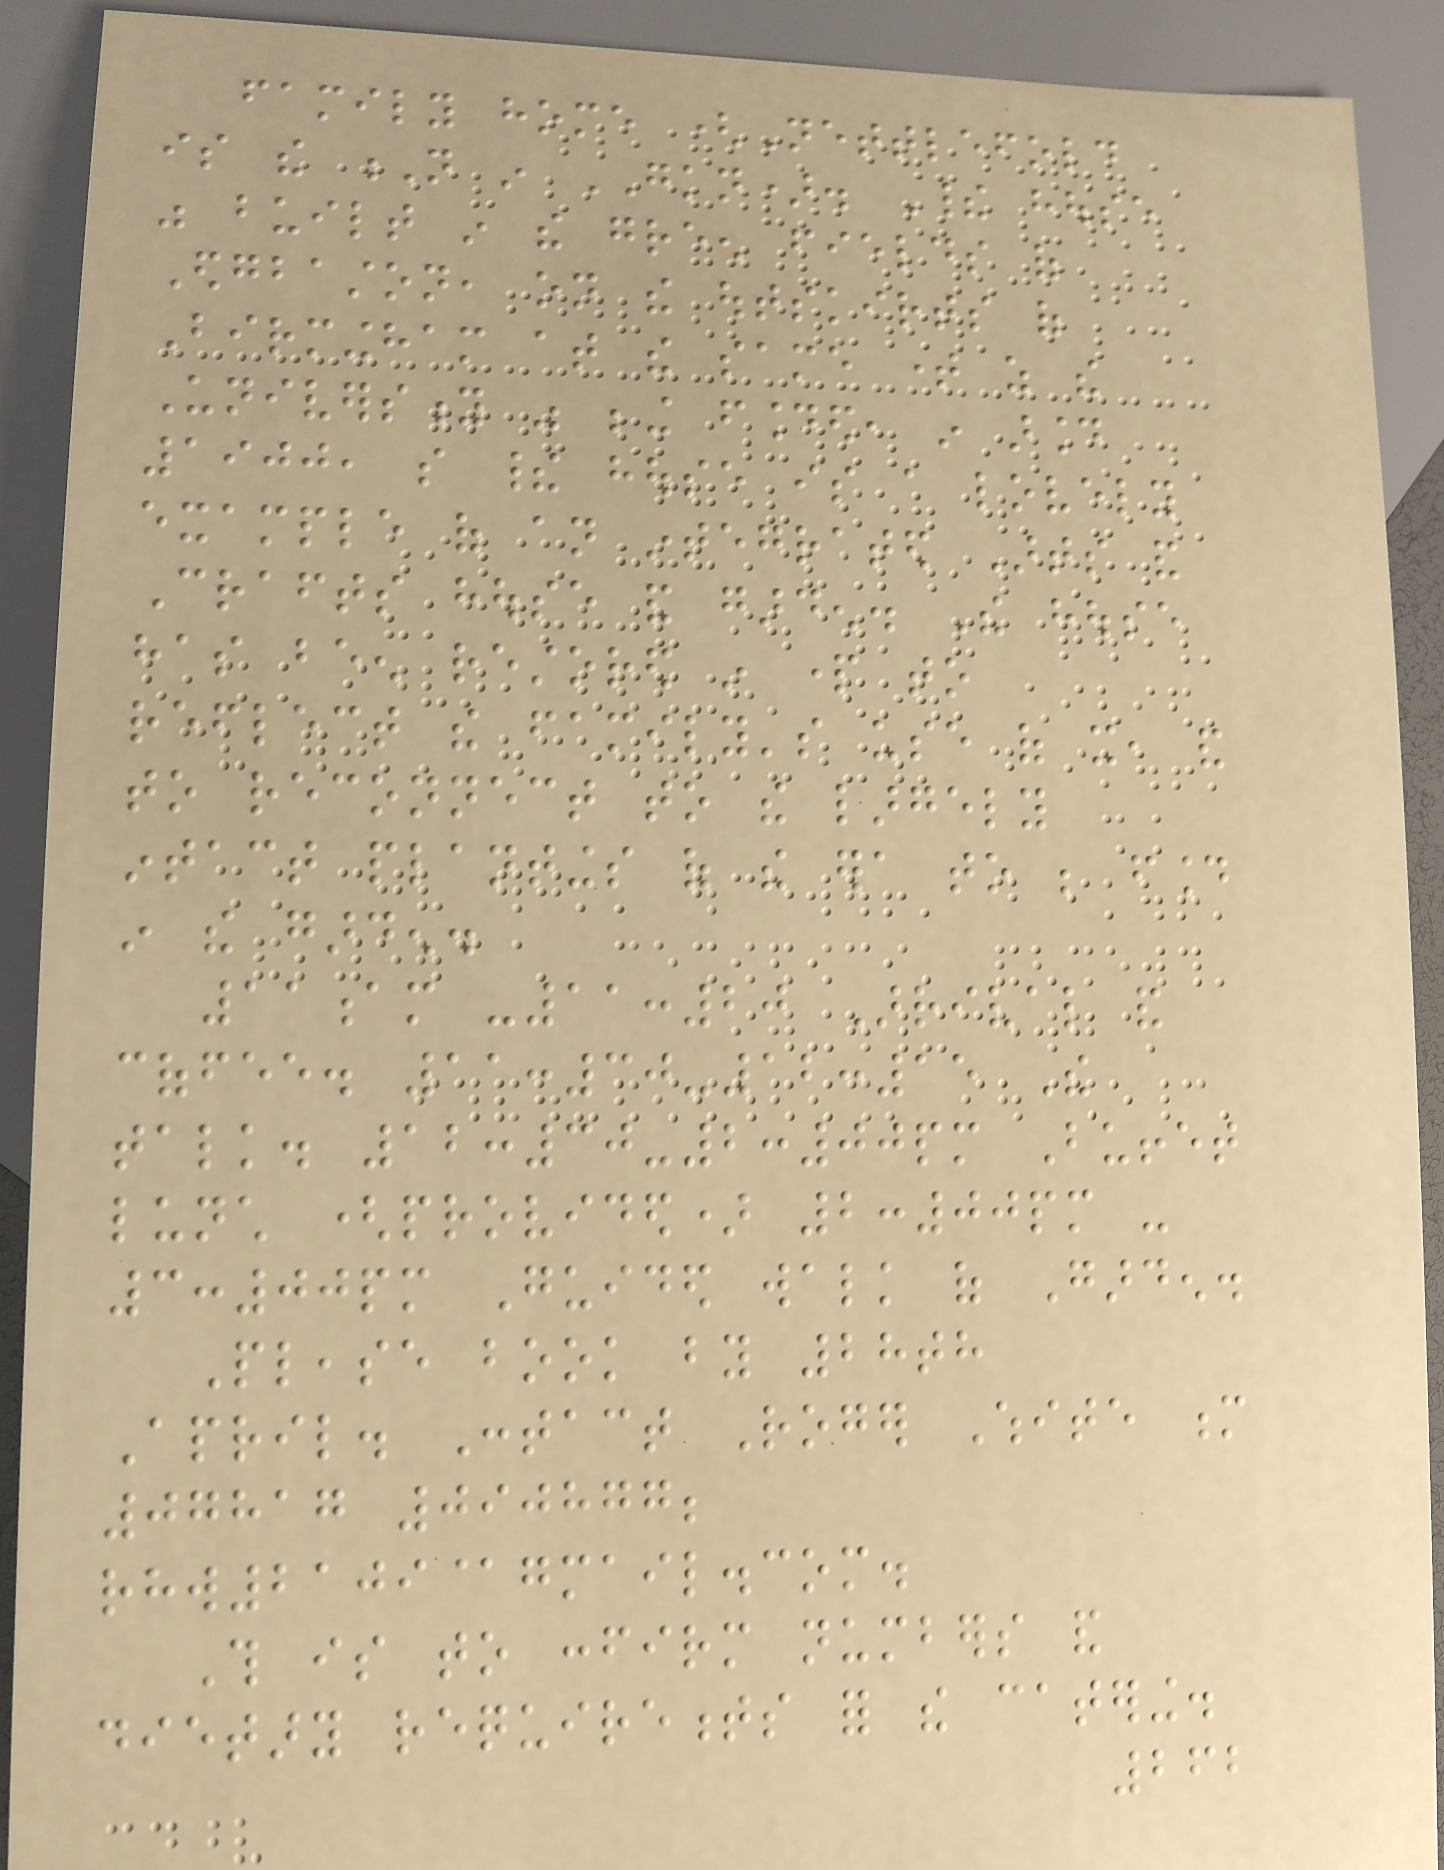family home (Nettlefold
is the N in GKN). Their house
was built in the green fields of
Edgbaston, on the outskirts of
Birmingham at the same time as the
University was being founded, in around
1900, so their house is a lovely
example of an integrated Arts and
Crafts house and garden. The house
has been restored in part to
reflect the family's use of it, and
to reconnect to the largely
intact plantings of the era to be found
in the garden.
11am -11:20 Arrival and
coffee. 11:30-12:15 The
talk. 12:30-2:00pm Buffet
lunch (provided) 2:00pm -
3:00pm Guided walk of Garden.
Please book by 28th
April. Contact Roger White m
07817 090877;
rhw2109@gmail.com.
This is to confirm numbers and
dietary requirements for the catering.
262
